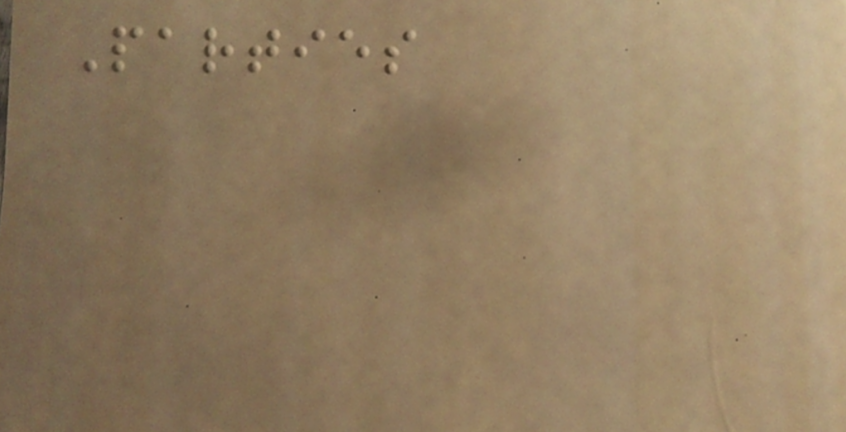Parties
